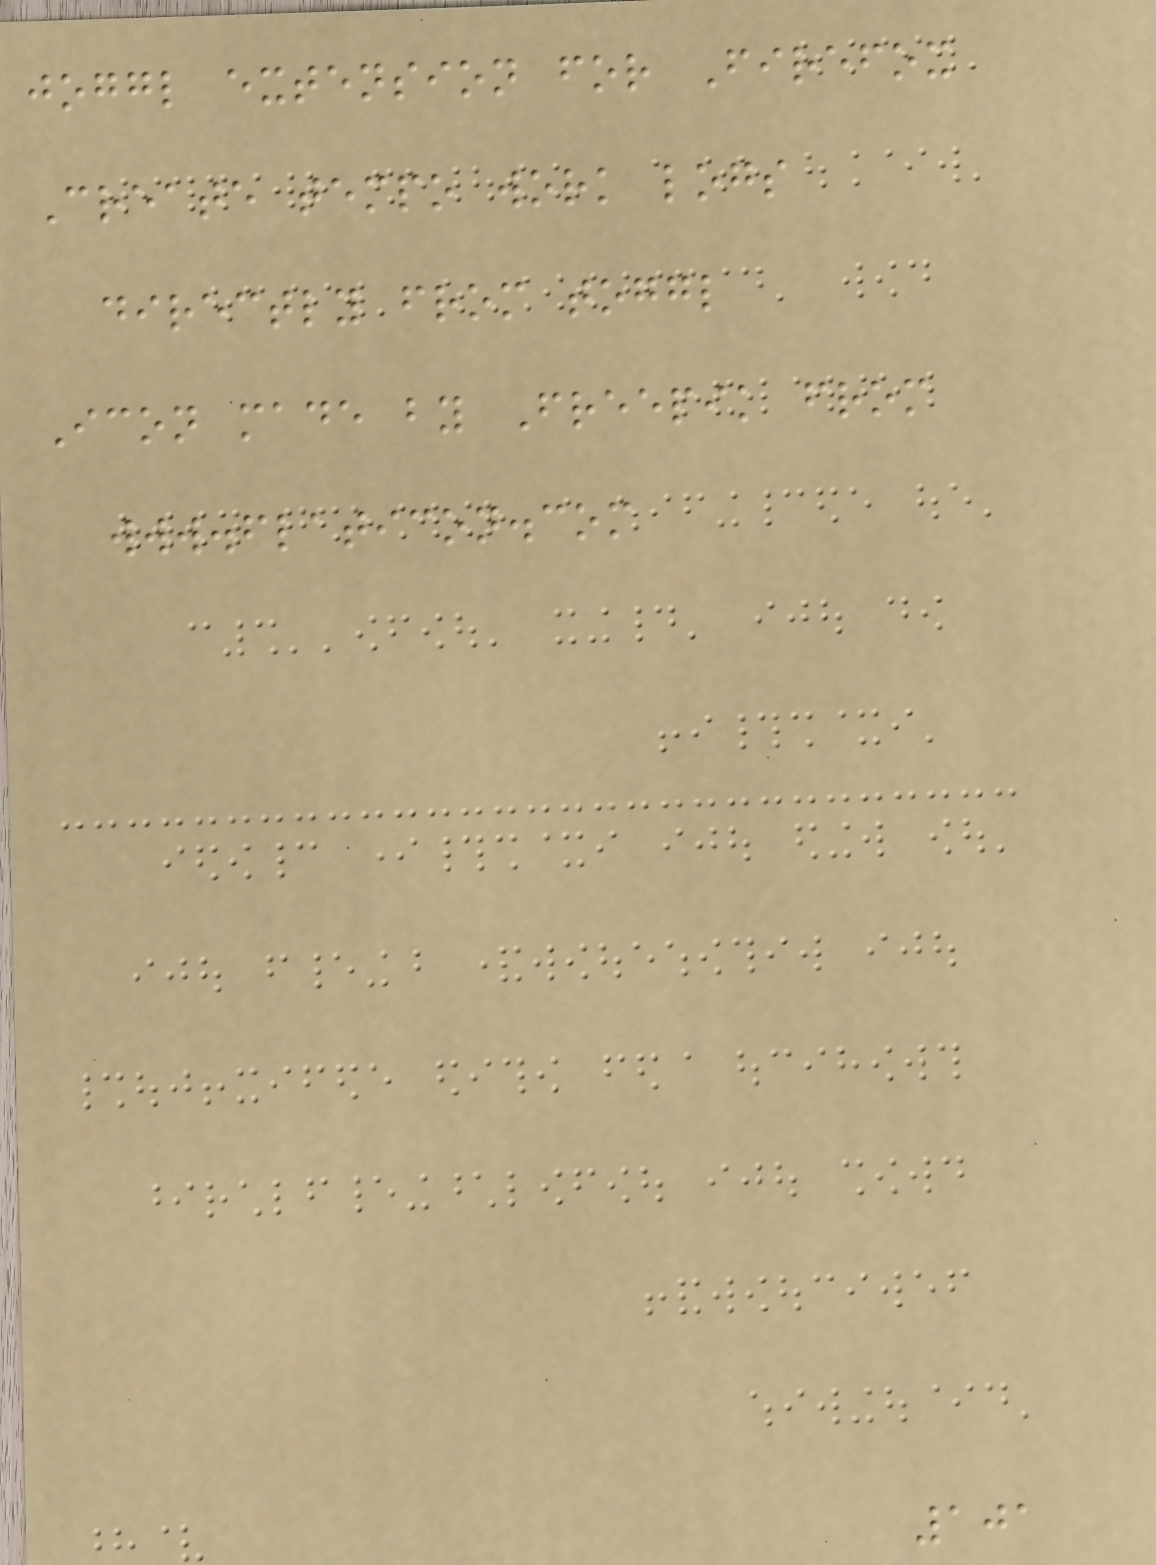joggl extension for Firefox
Create tempo work logs
directly from toggl
Icon made by Freepik from
www.flaticon.com
101
